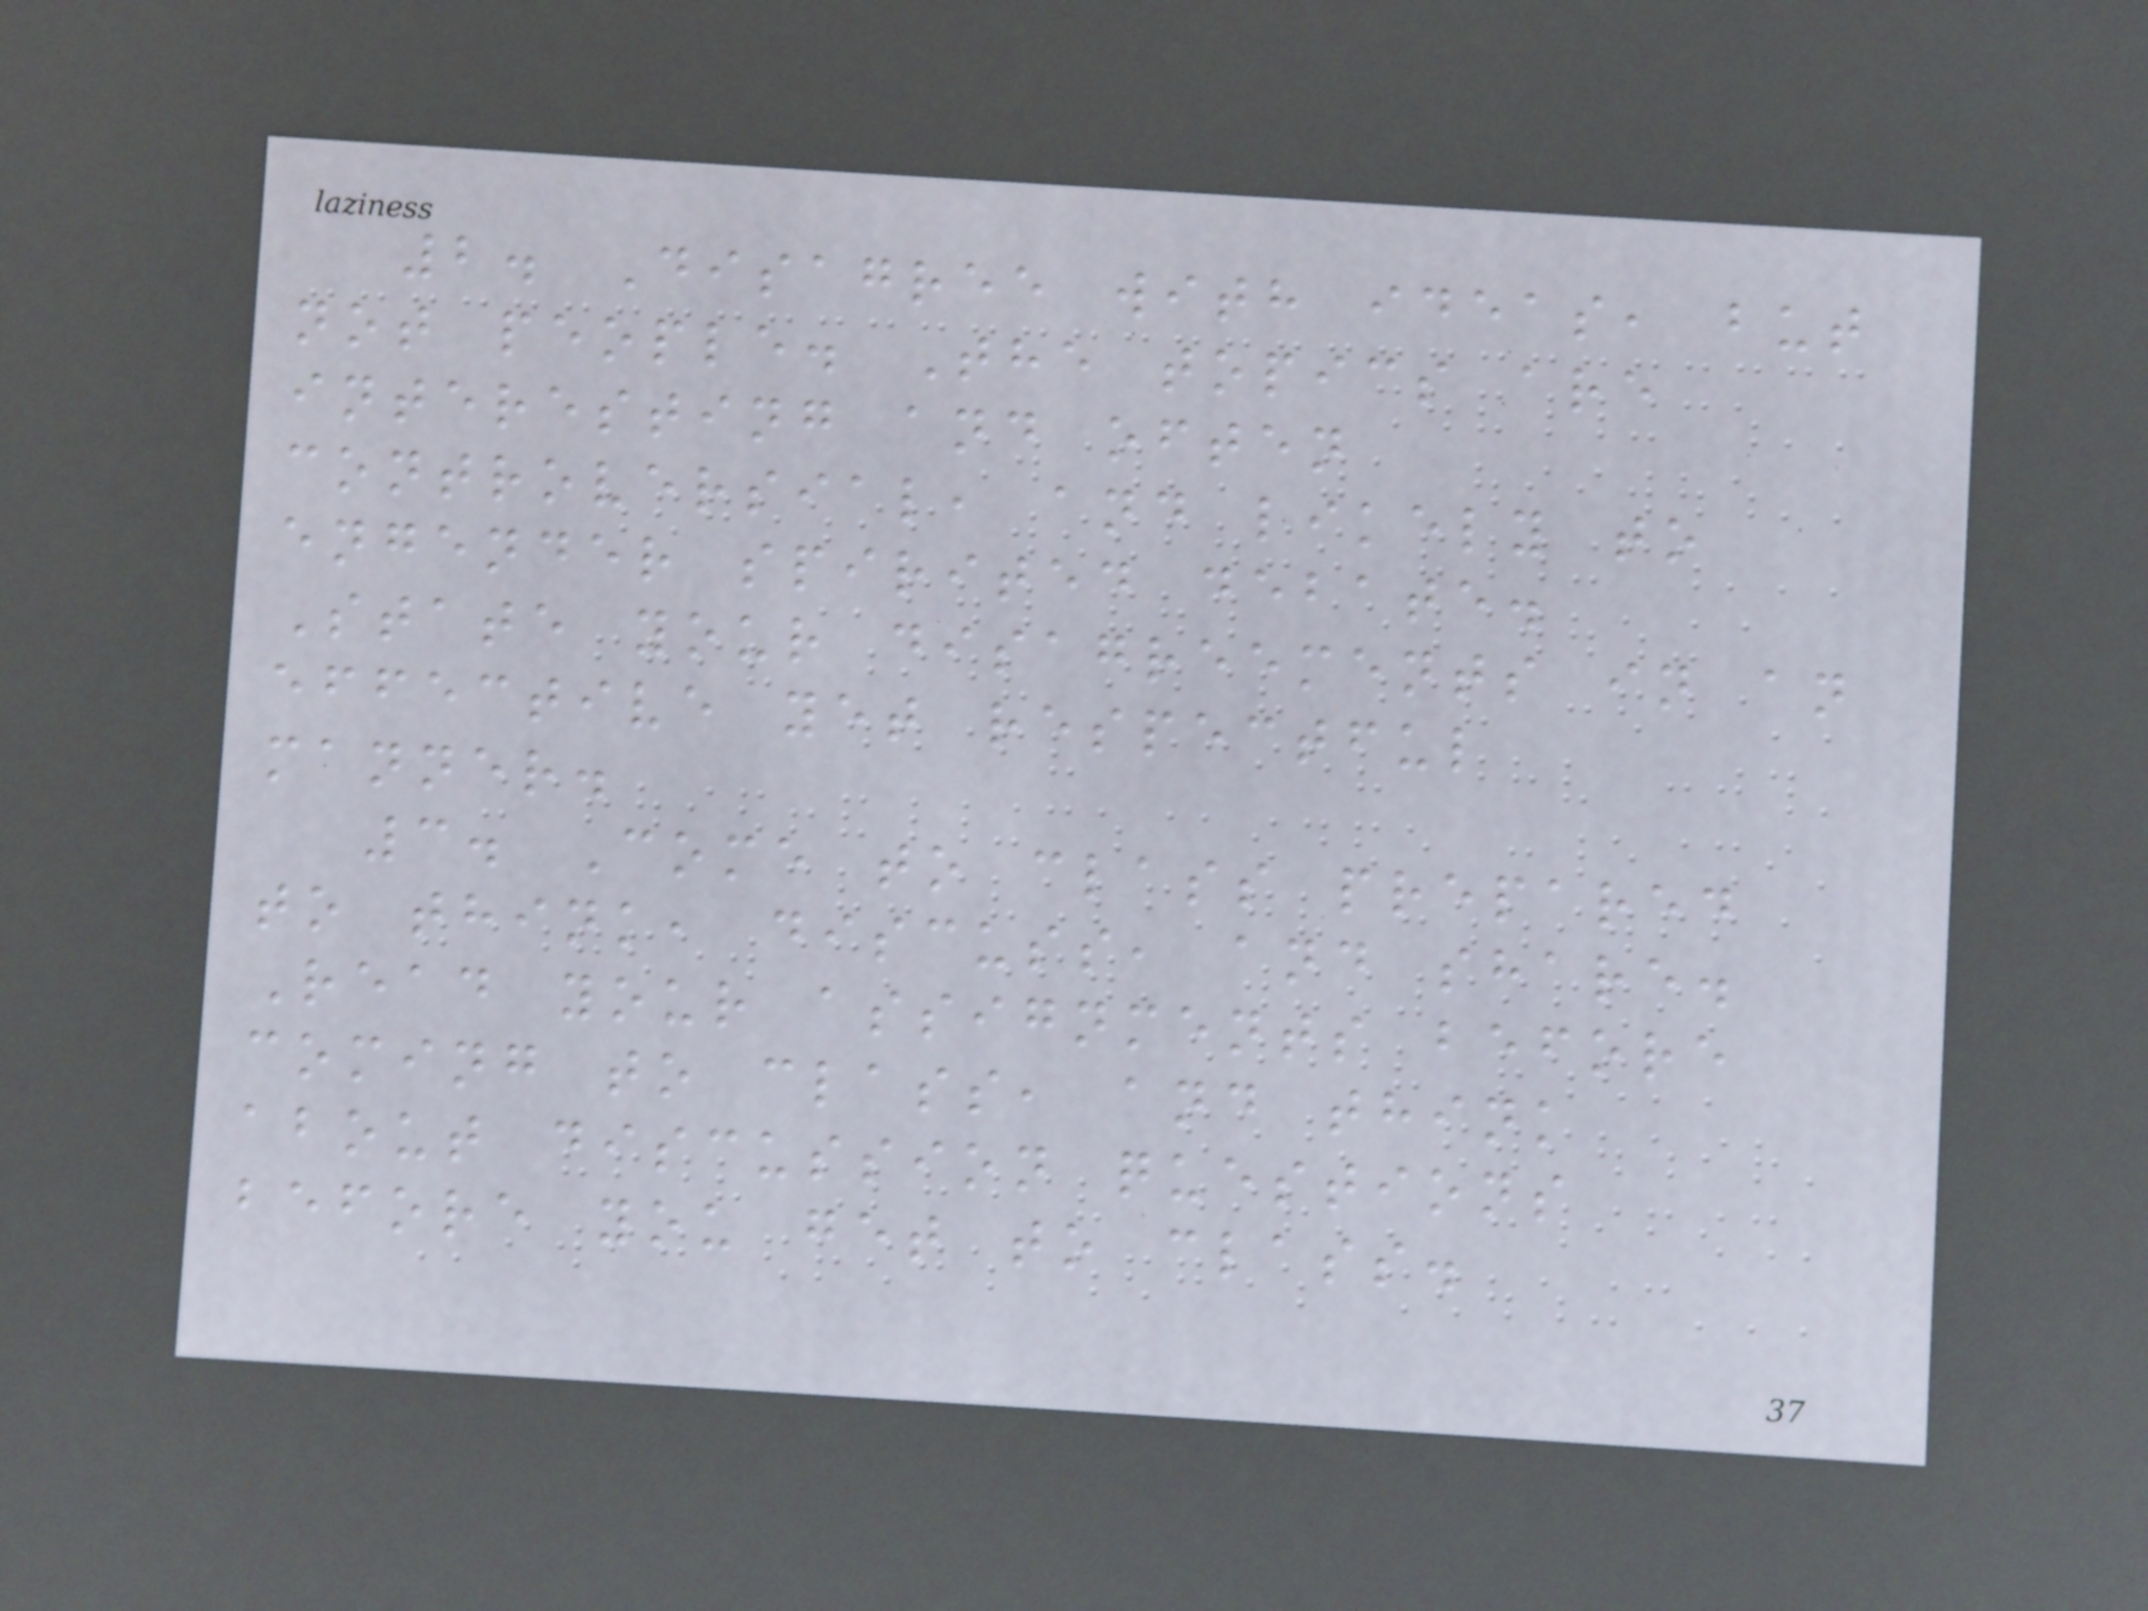2. Disagree with ideas, but
not people. The topics are
interesting and often
controversial, and likely to
engender spirited debate.
State your disagreements in an
effective yet respectful
manner.
3. Come to class prepared
to think, discuss, and share.
Read your assignments before
coming to class, and think
about discussion questions
before you get to class.
